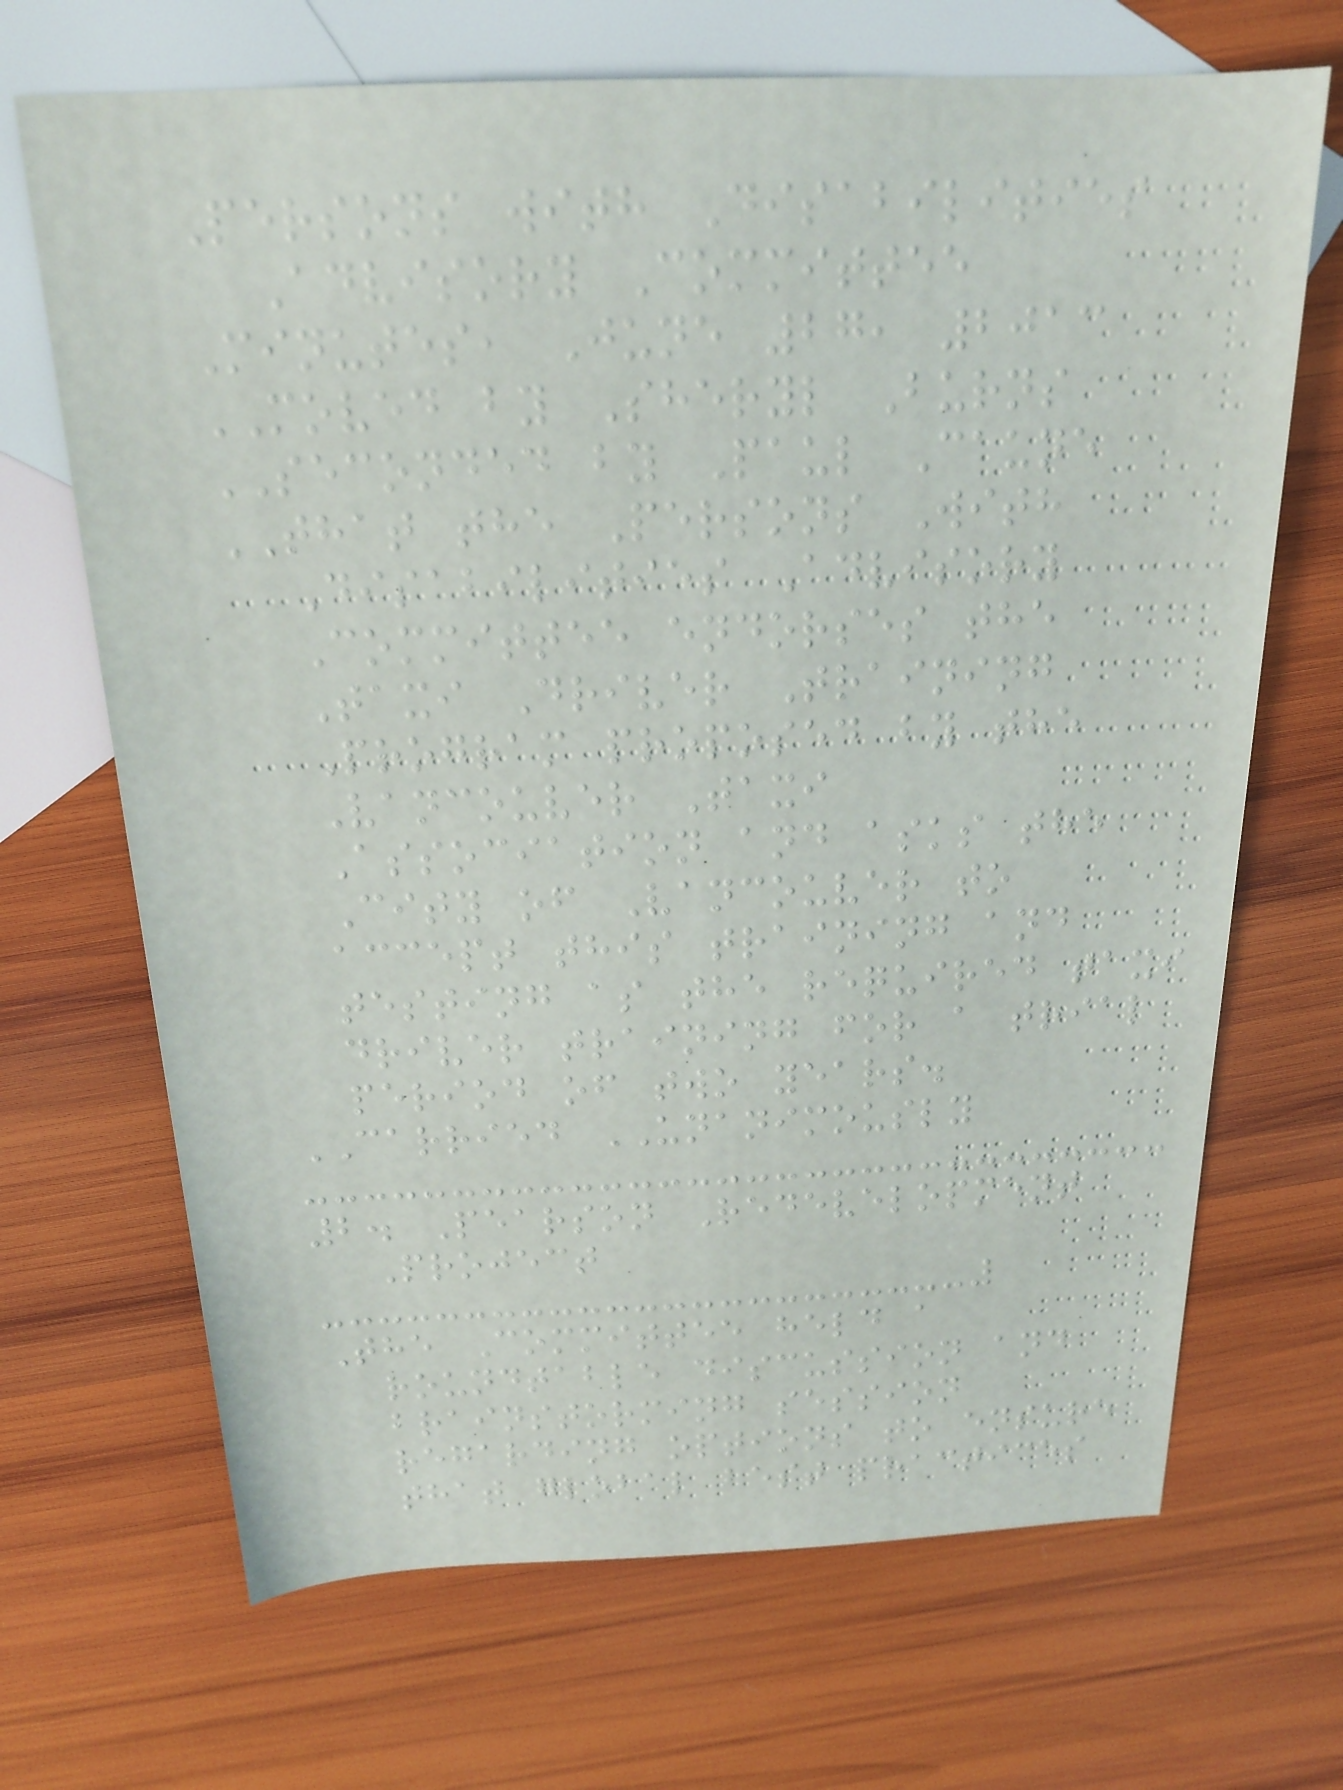Persons with Disabilities
Advisory Committee
Minutes, June 27, 2013
MOVED by Sheryl Burns
SECONDED by Paul Caune
THAT the Persons With
Disabilities Advisory
Committee endorses the
Taxi Driver Training
Program proposed by the
Vancouver Taxi
Association and asks the
City of Vancouver to
accept this training and
testing as the required taxi
driver training for a trial
period of two years.
CARRIED UNANIMOUSLY
2. Pearson Redevelopment
Project
The Committee held a
roundtable discussion and
brainstorming session
regarding options to ensure
that global best practices
